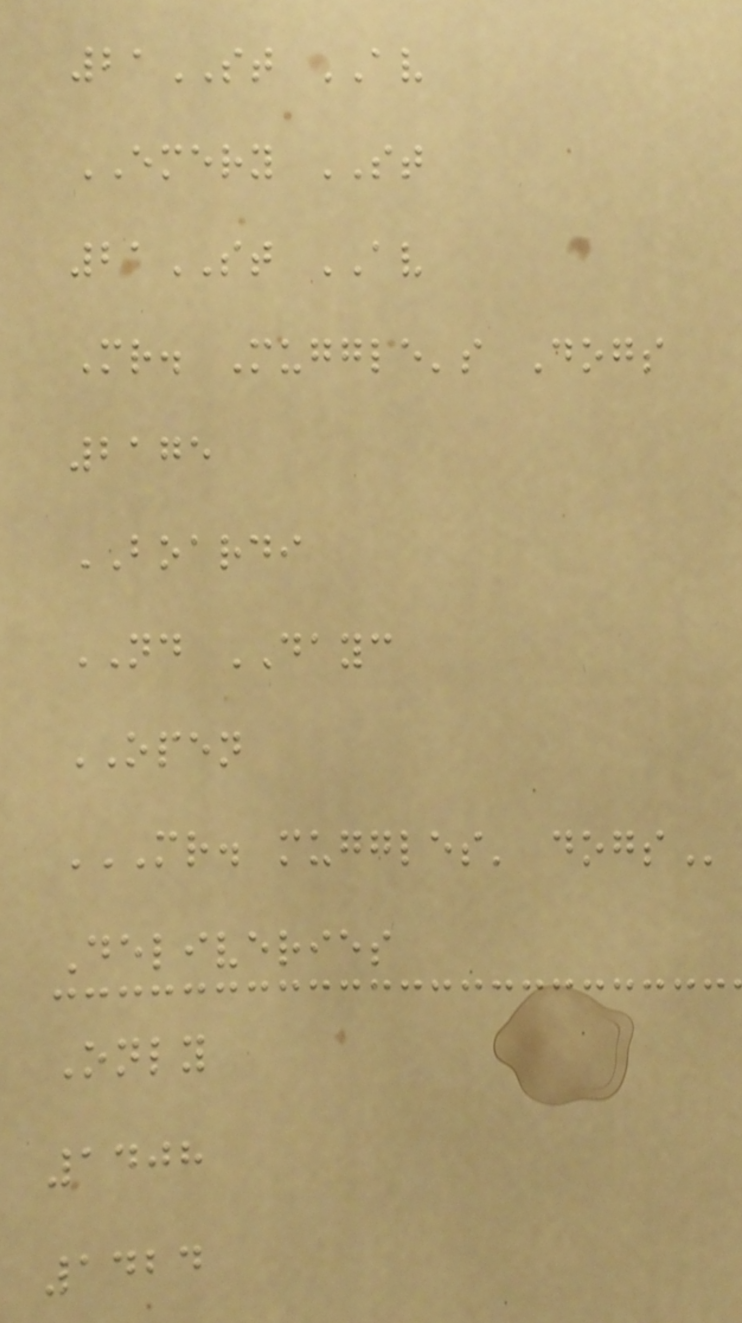21ST AV
EMERY ST
21ST AV
Mr. Muggle's Dogs
2175
BOARDI
ND DAYC
OPEN
MR. MUGGLES' DOGS
Deliveries
Only
1408
1424
